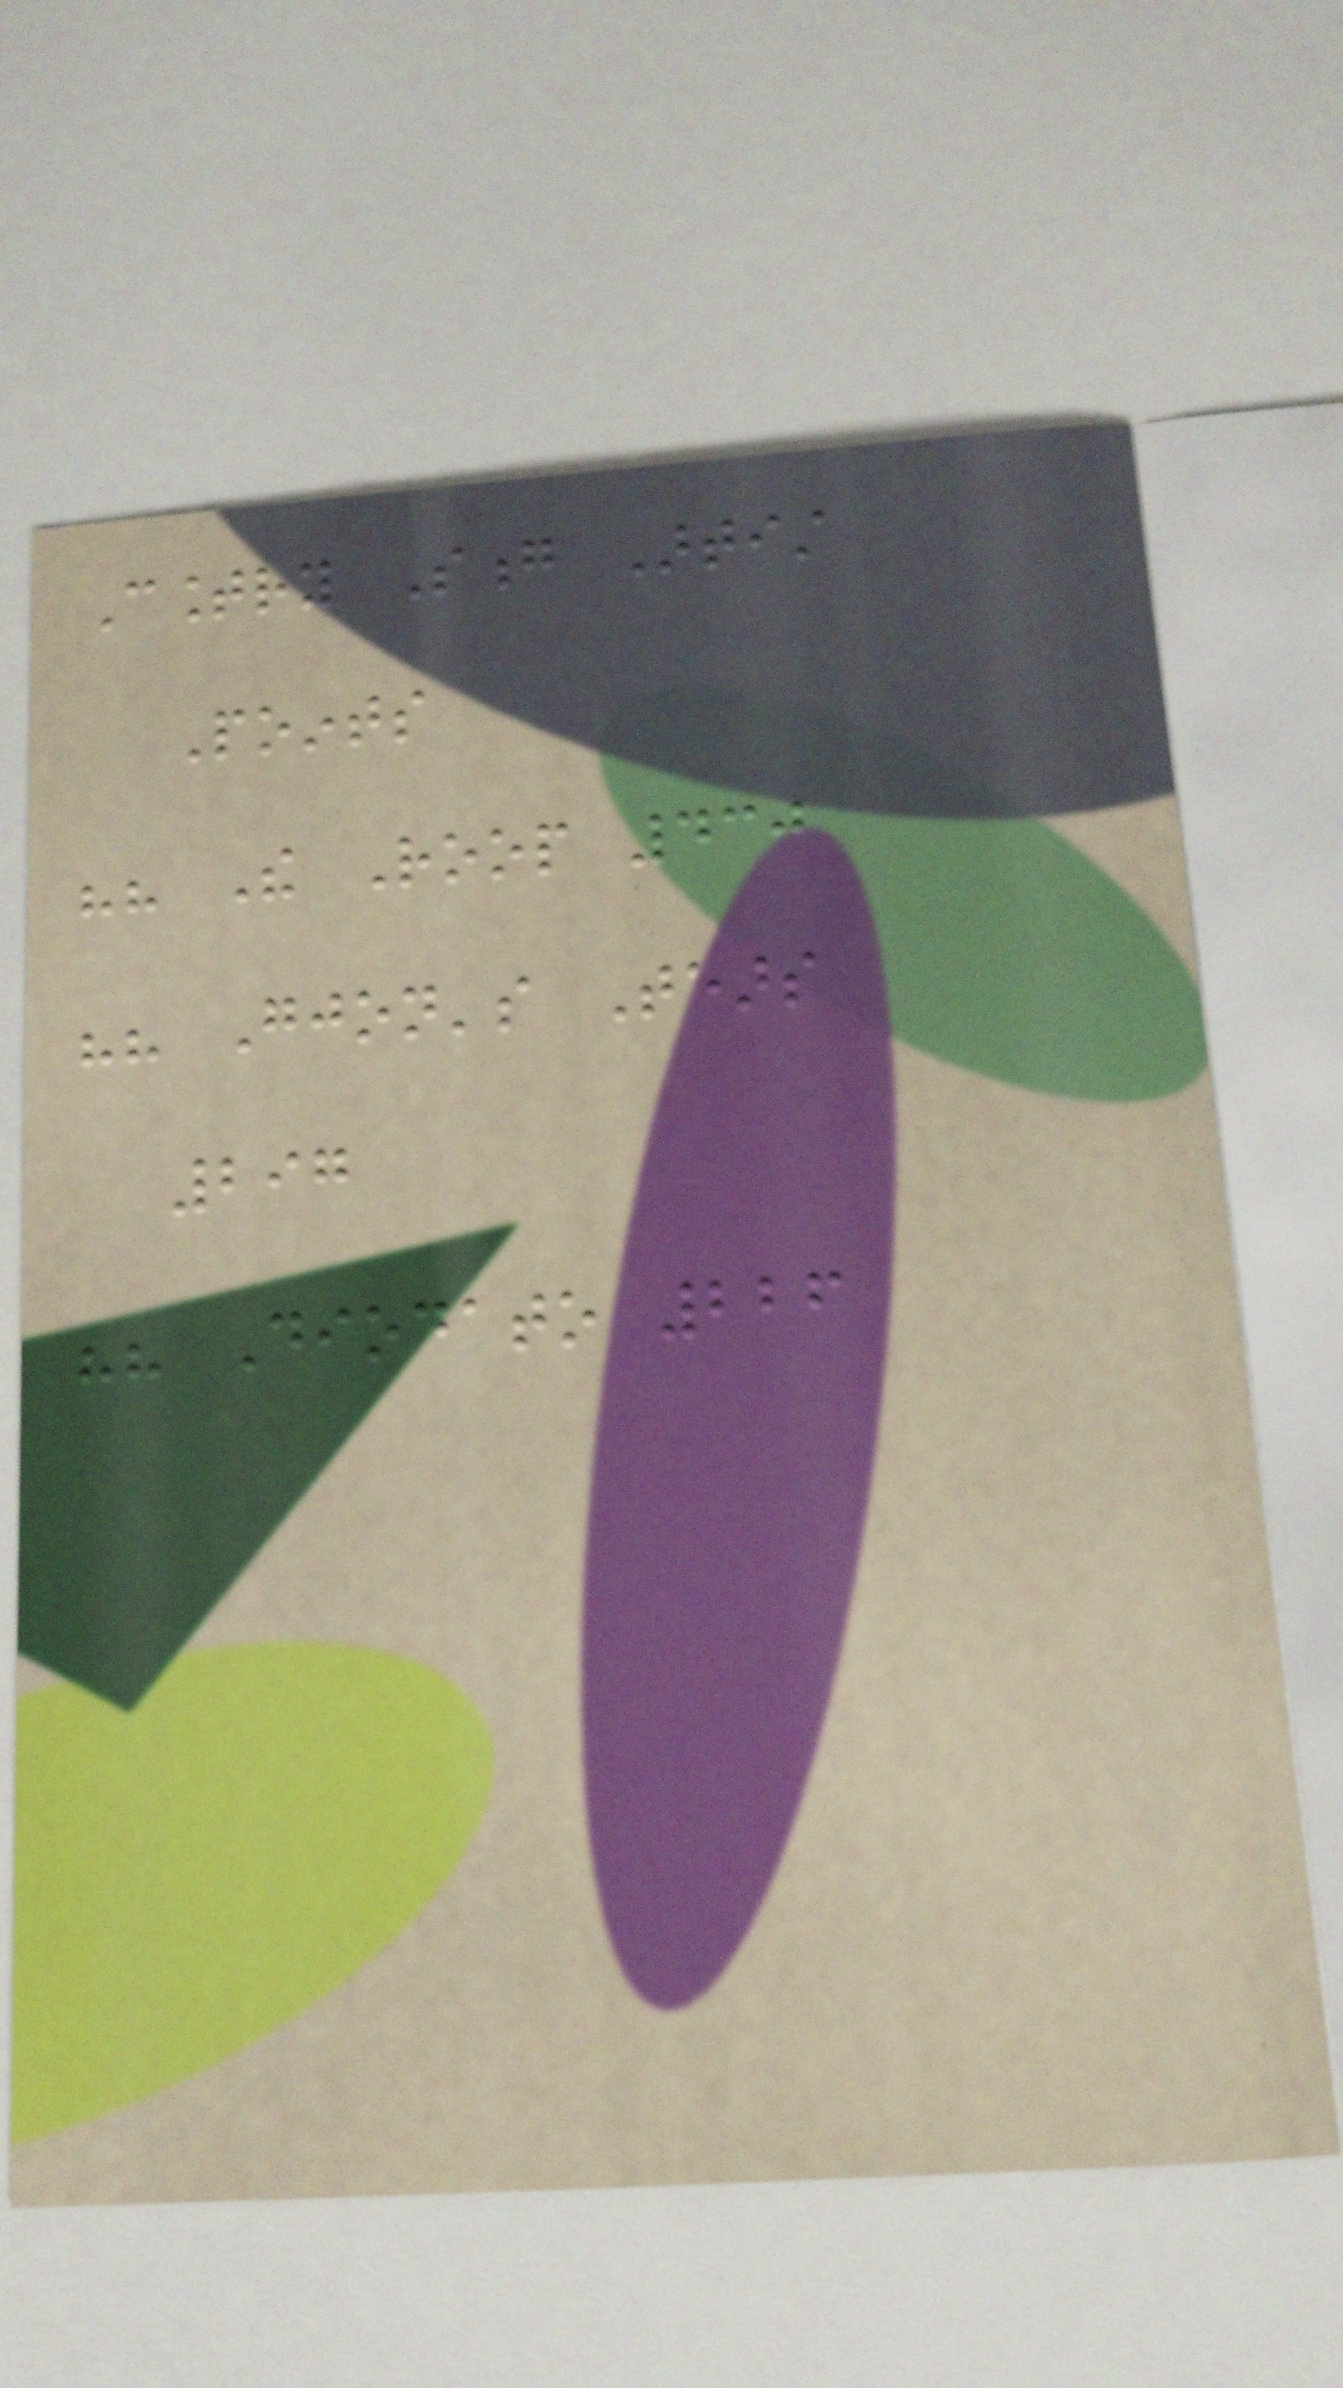Country Song Artist
Points
"" The Roop 430
"" Gjon's Tears
297
"" Diodato 226
